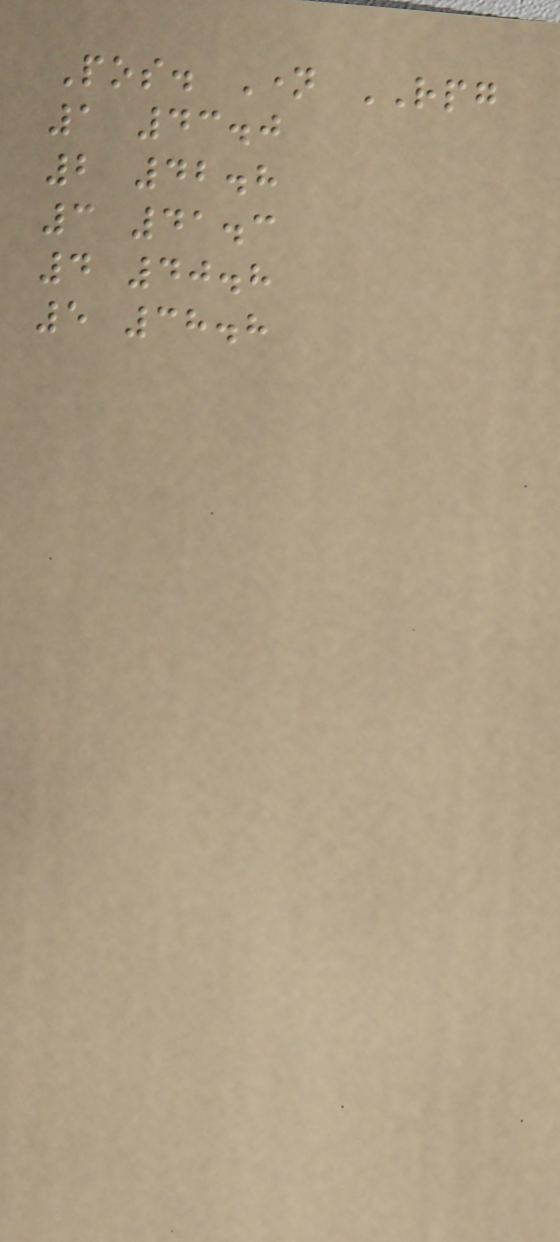Pos. Name RPG
1 43.0
2 42.8
3 41.3
4 40.8
5 38.8
